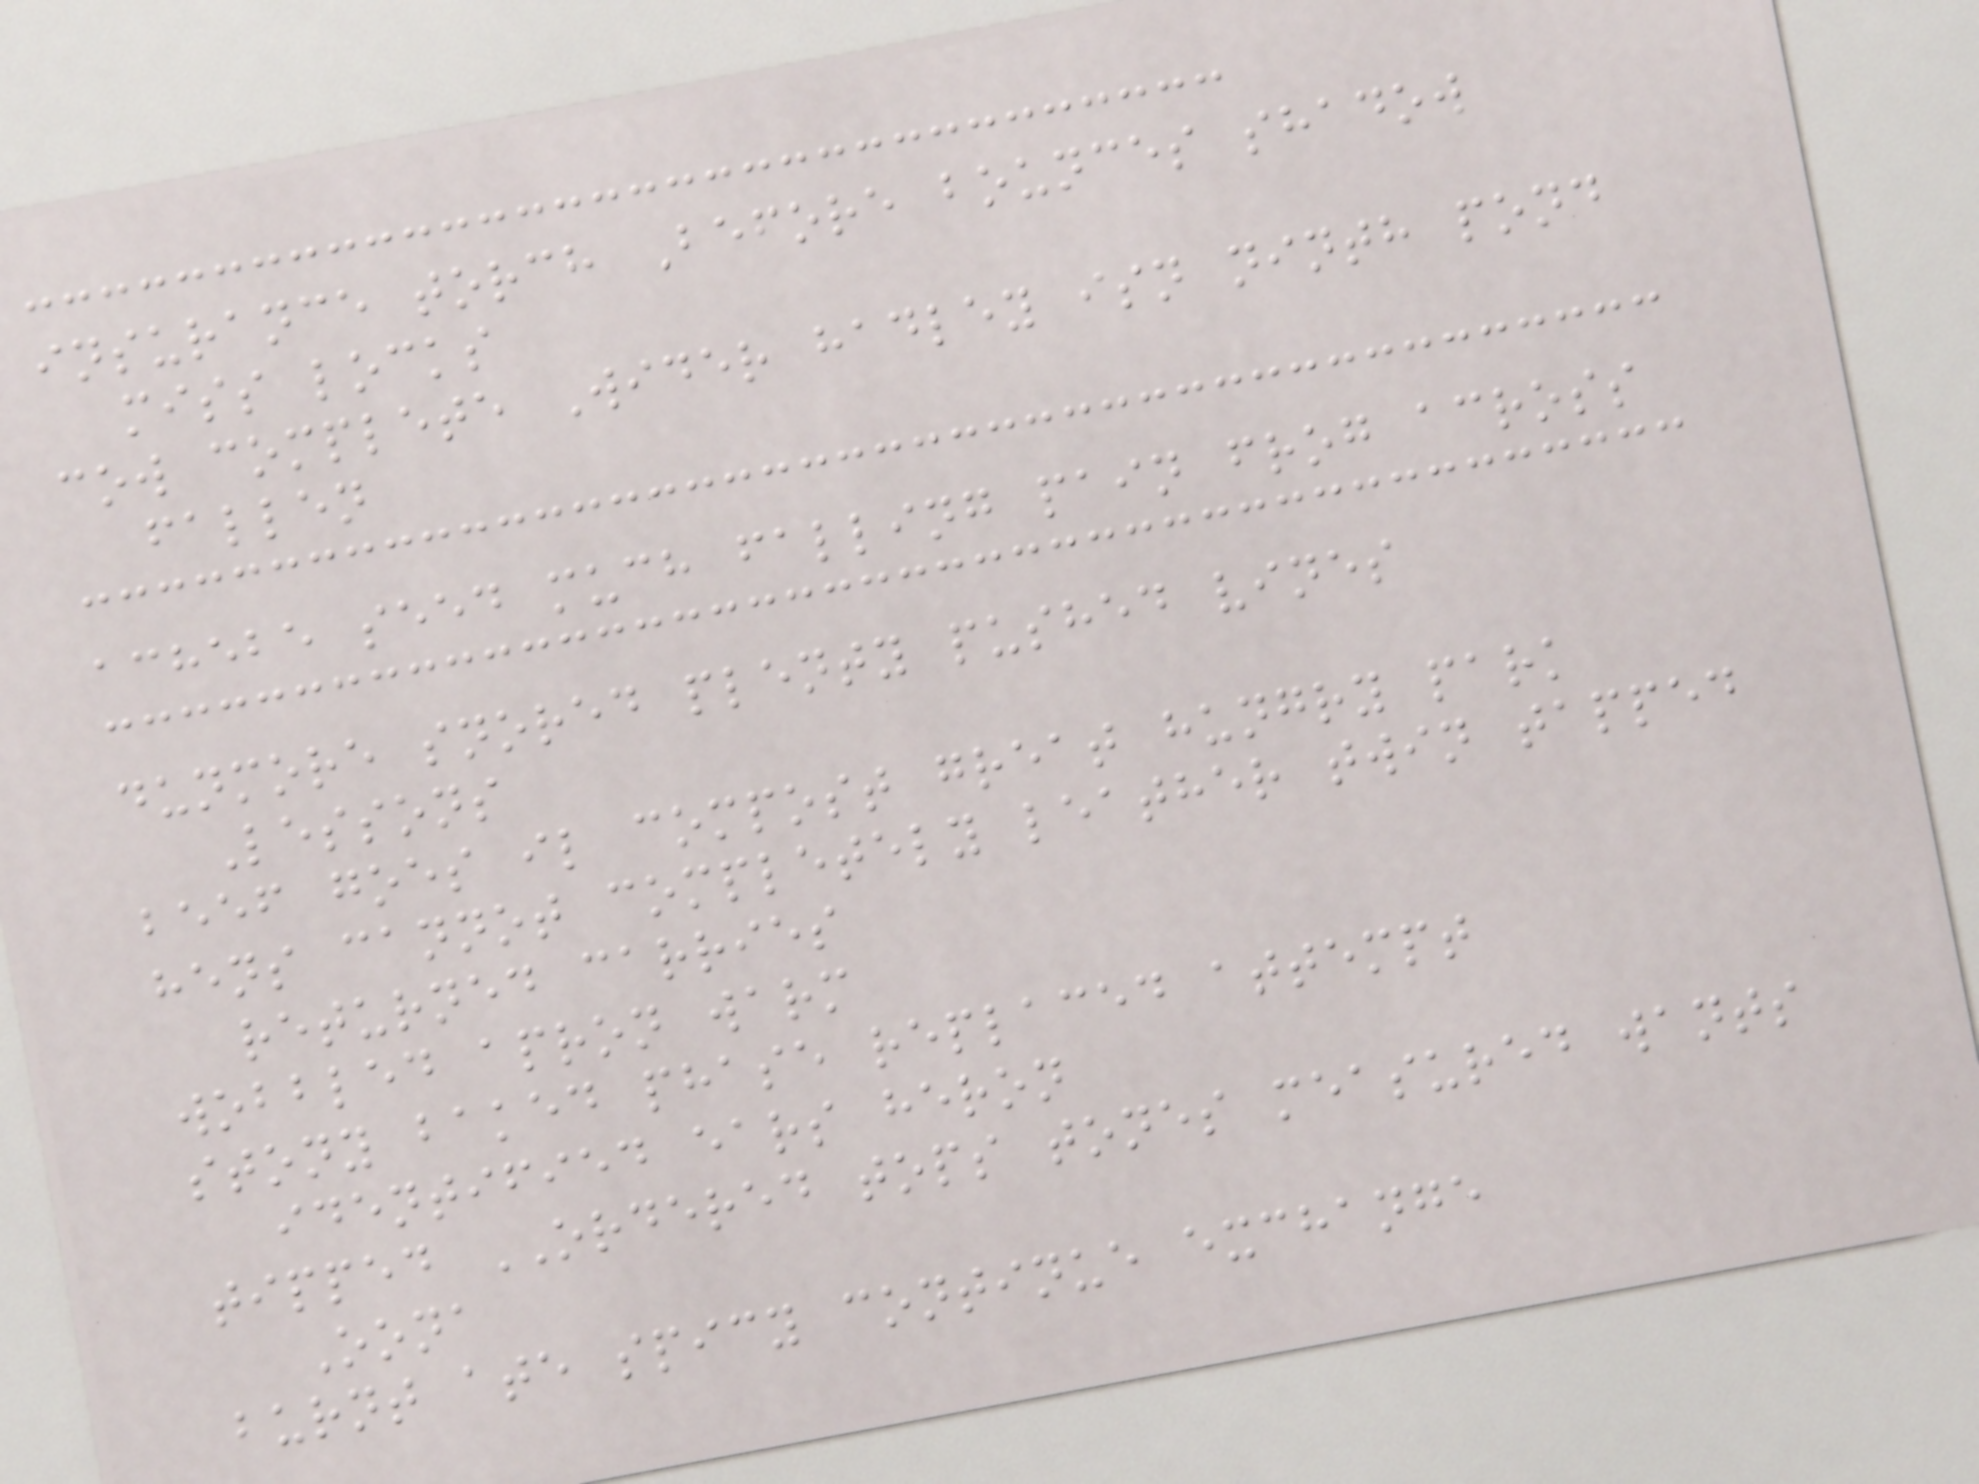insurance torch Before bounces shadow
miss locks
cow complete Wider hadley isn ninth pond
fallen
achebe seed much falling pain frog across
dunmore snored plenty pushed vines
Lessons
beef goes il compost great hungry park
hens cannot completely leather twin tapped
returned carries
wobbled apron warm
stony baked phase replaced attempt
identified ears heron
tipped ORDERED tops tones measured wants
Oona
burnt ate spicy continue exchange
